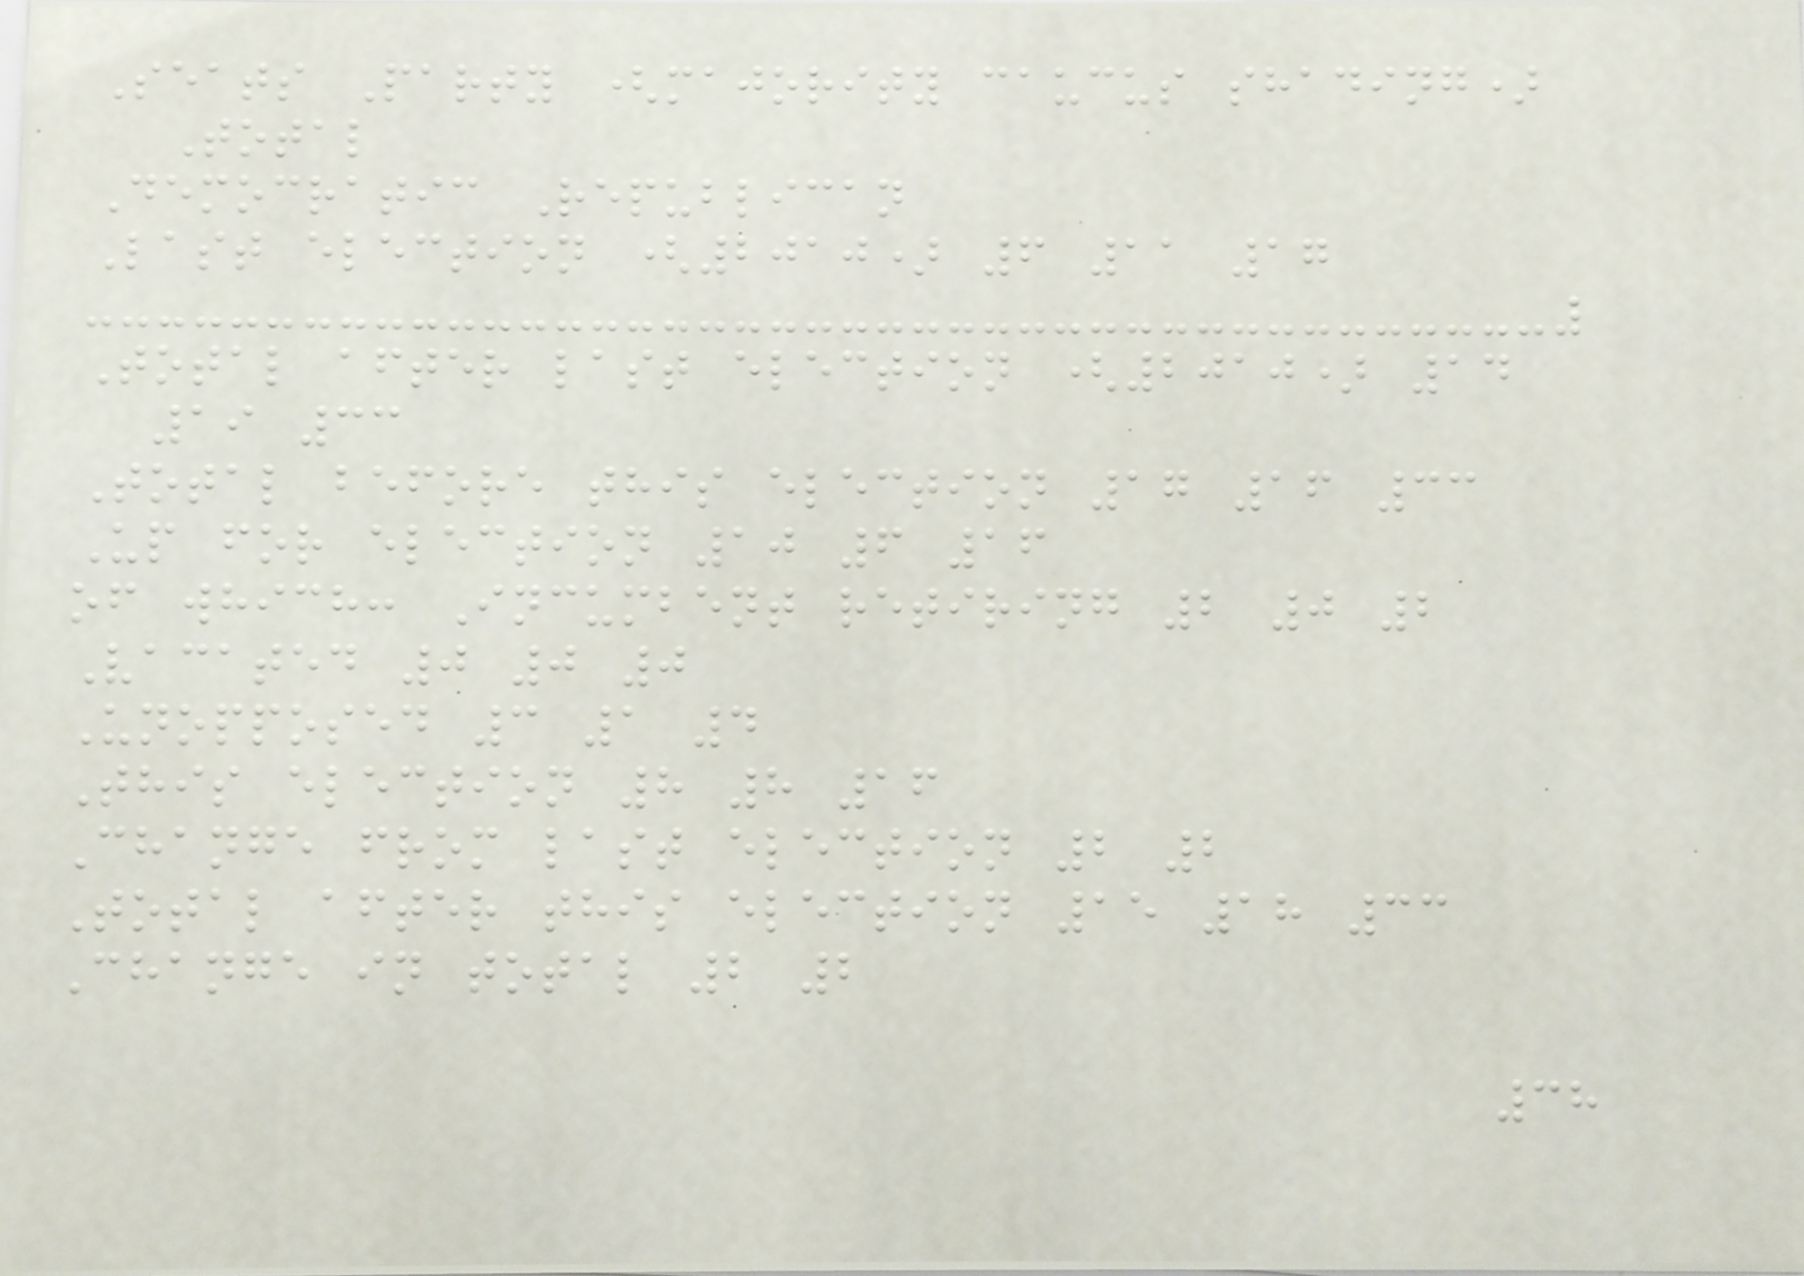Seats Party (majority caucus shading)
Total
Democratic Republican
Last election (2010) 6 11 17
Total after last election (2010) 14
19 33
Total before this election 17 16 33
Up for election 10 6 16
of which: Incumbent retiring 2 0 2
Vacated 0 0 0
Unopposed 3 1 4
This election 8 8 16
Change from last election 2 2
Total after this election 15 18 33
Change in total 2 2
38
